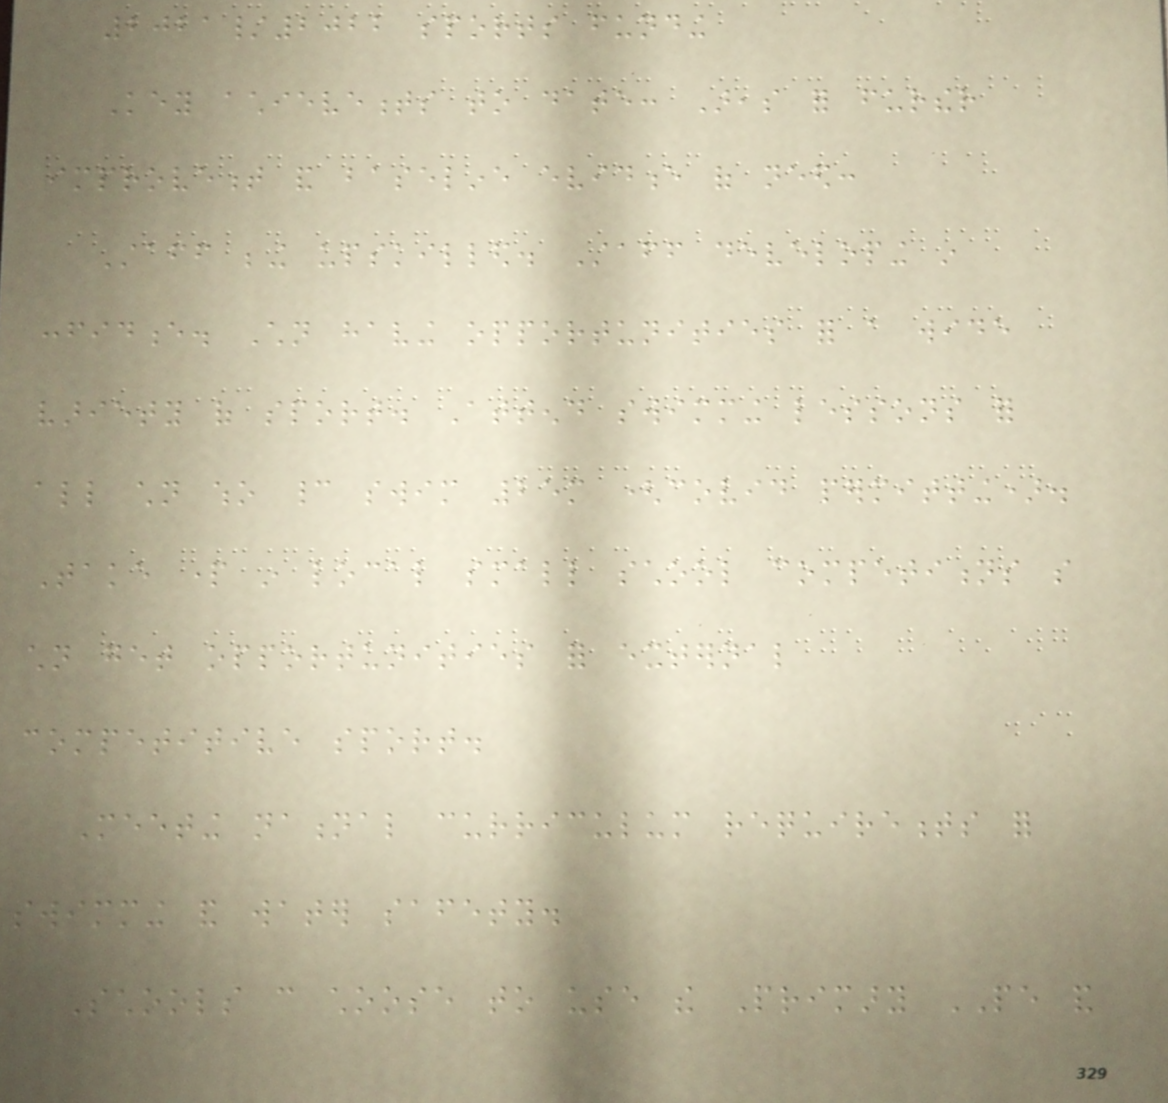2021/2022 sports funding
Key achievements to date: Areas for further
improvement and baseline evidence of need:
Staff being upskilled. Staff developing in
confidence. Children having opportunities for a wide
variety of sport. Attend swimming lessons for
all children who cannot swim 25m (covid permitting).
Take part in local small school competitions so
children get opportunities for external
competitive sport.
Meeting national curriculum requirements for
swimming and water safety.
Schools can choose to use the Primary PE and
